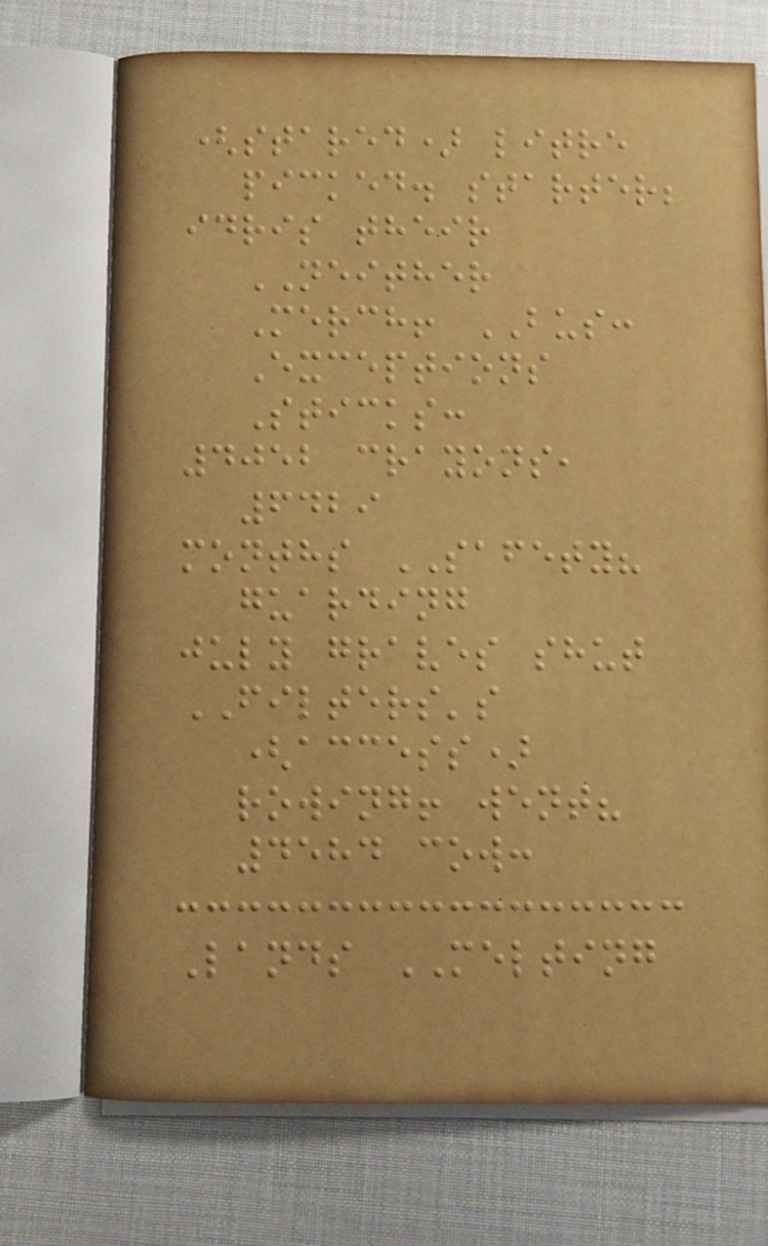(stared) litre
picked. starter;
idris their
NEITHER
Merch! BUS:
Exceptions
Sticks:
4052 crayons,
6429
months SAFETY?
guarding
july graves shut
FILTERS's
(access)
rowing! went?
4584 cow:
Lands MELTING
